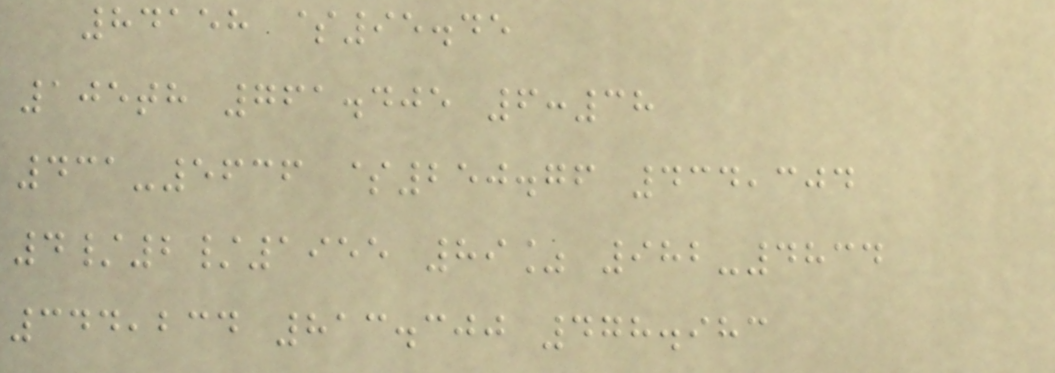84158 $95.45
105th 761.405 6:38
431-5636 $250.76 434,304
4/2/1955 89% 982-4834
344,234 813.300 478.983
